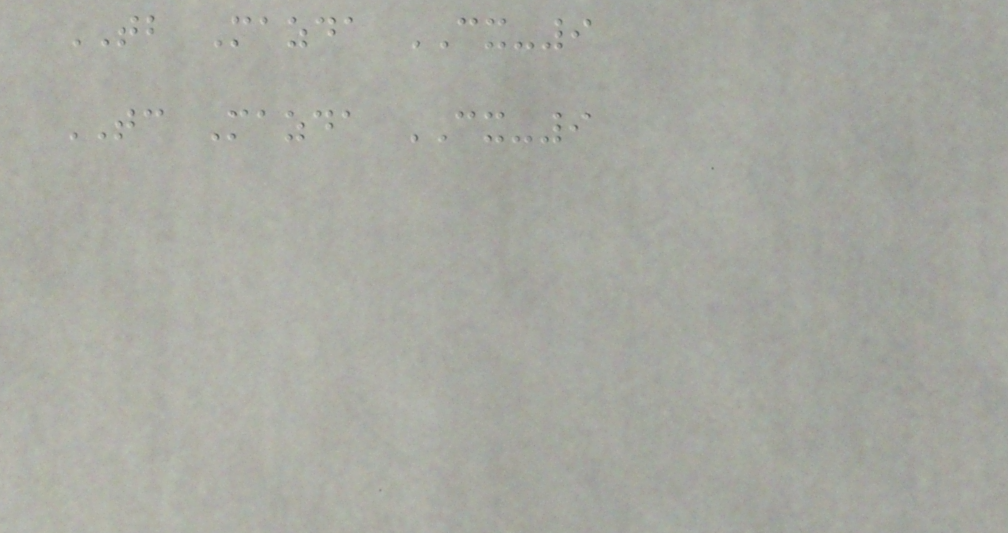TB Mazda CX-9
TC Mazda CX-9
